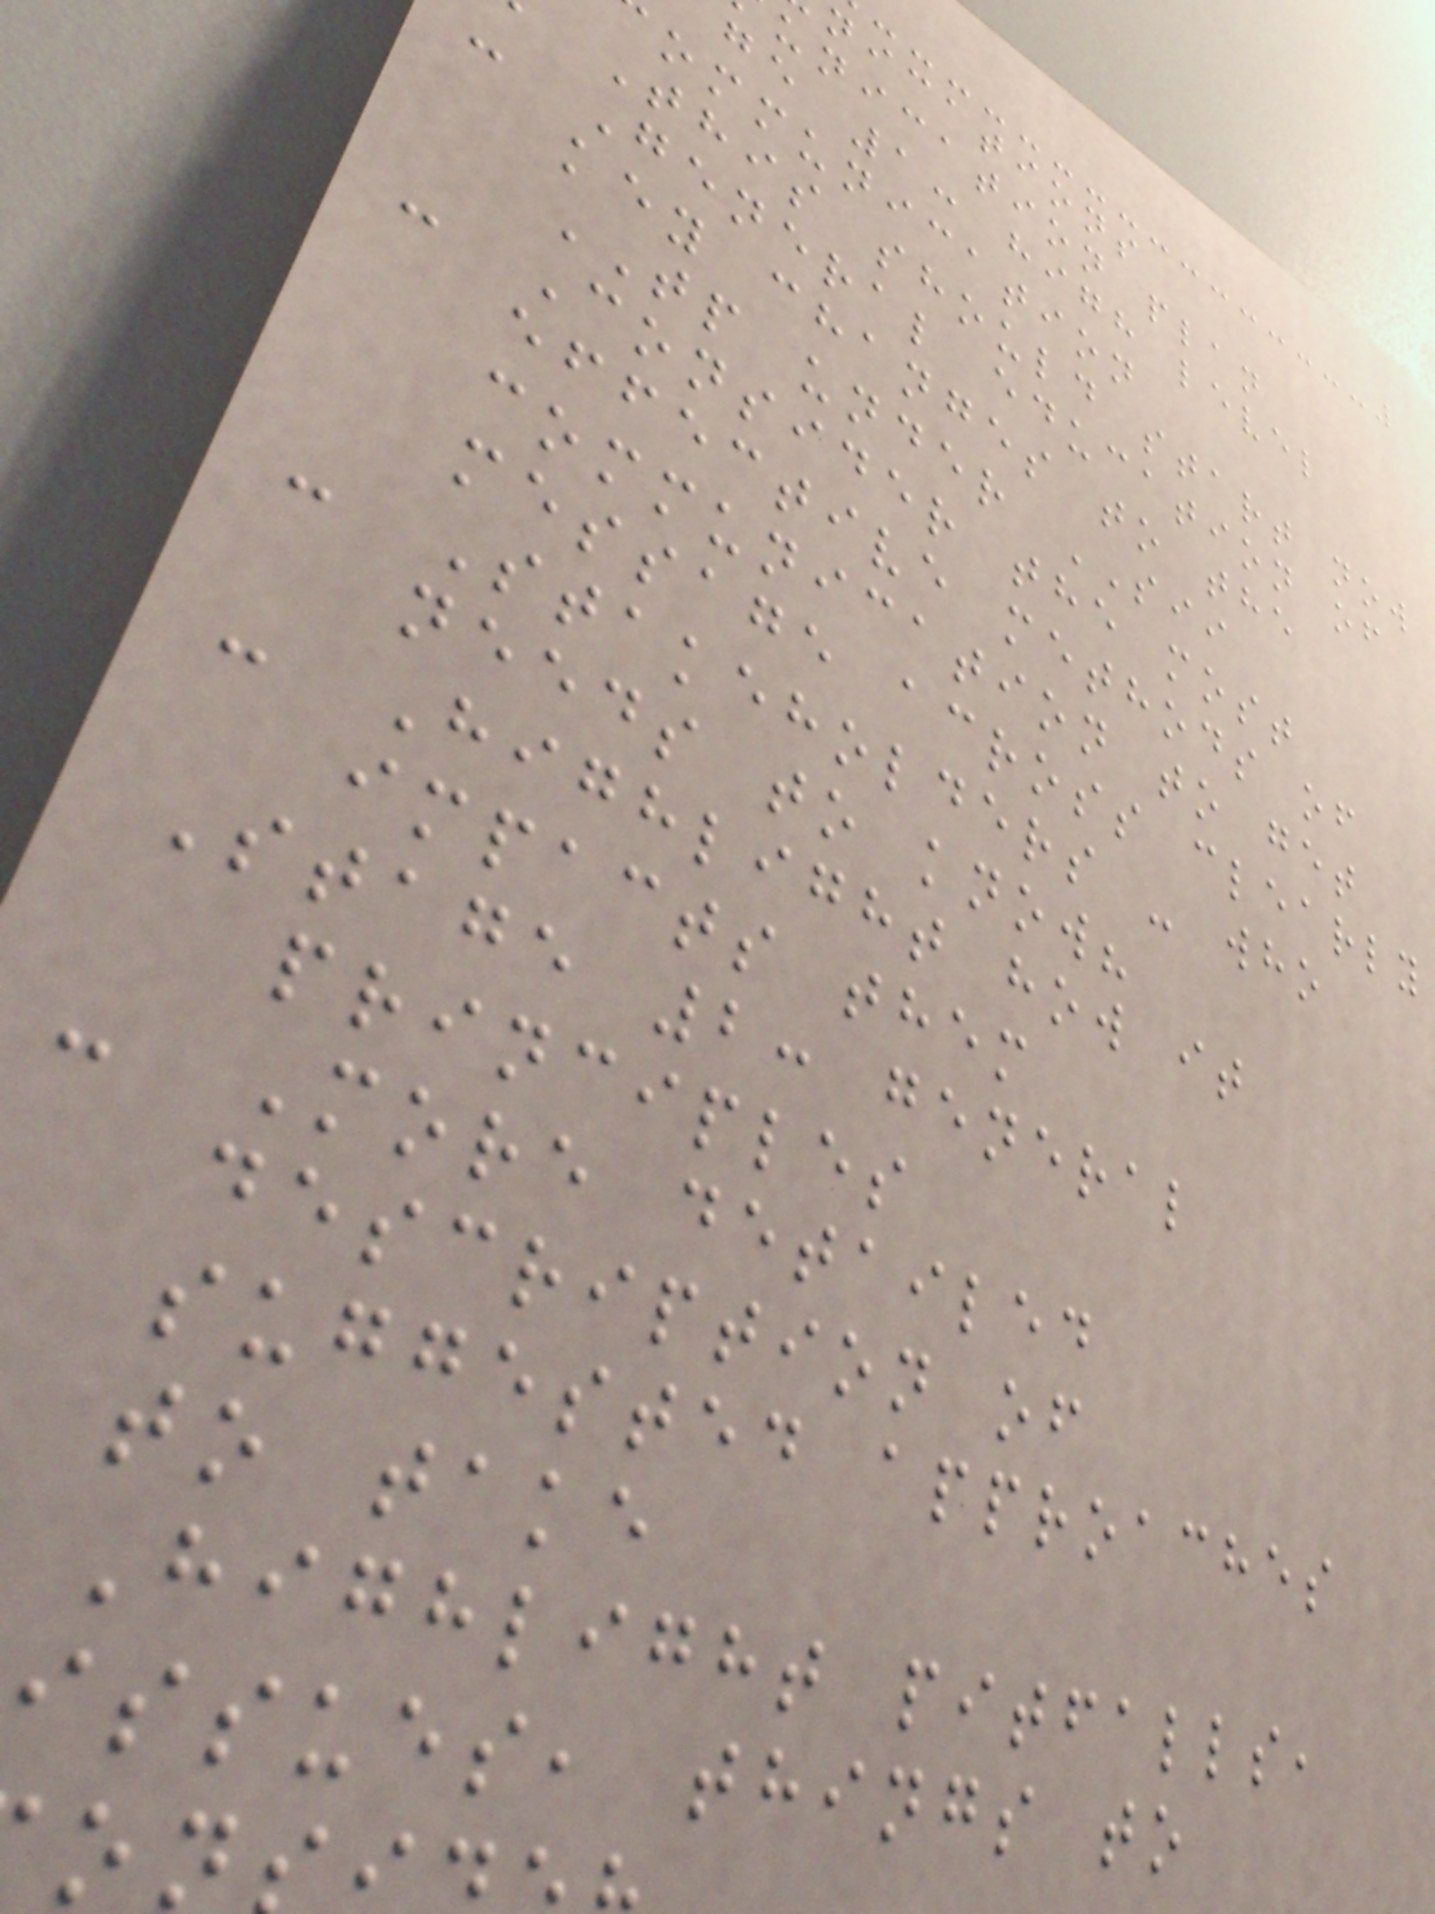nications
unication plan
ge 1: high level
ommunication
This should start now
- General education of
key changes to the
TP under SII
- Consider the most
effective methods of
communication to get
message across clearly
- Stakeholders - who
needs to know?
- Highlight how it
impacts them
Stage 2: general
principles
- More detailed
description of
suggested approaches
to take
Highlight pitfalls,
issues, things to
